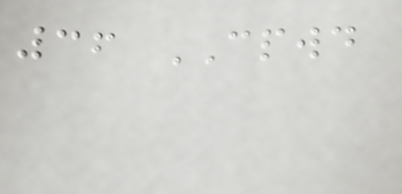36 CPWD
